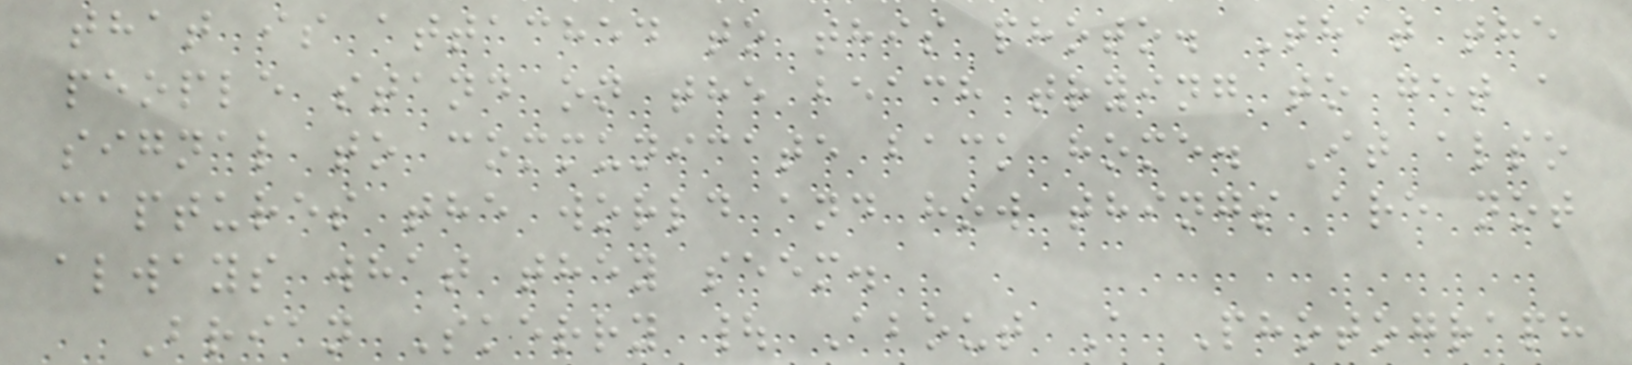that is attached to this photo. That the
people stand on the beach trying to get a
signal to communicate back home. It also
captures the world and how things are not
always what they seem.
Brian Skerry | About A Photograph
